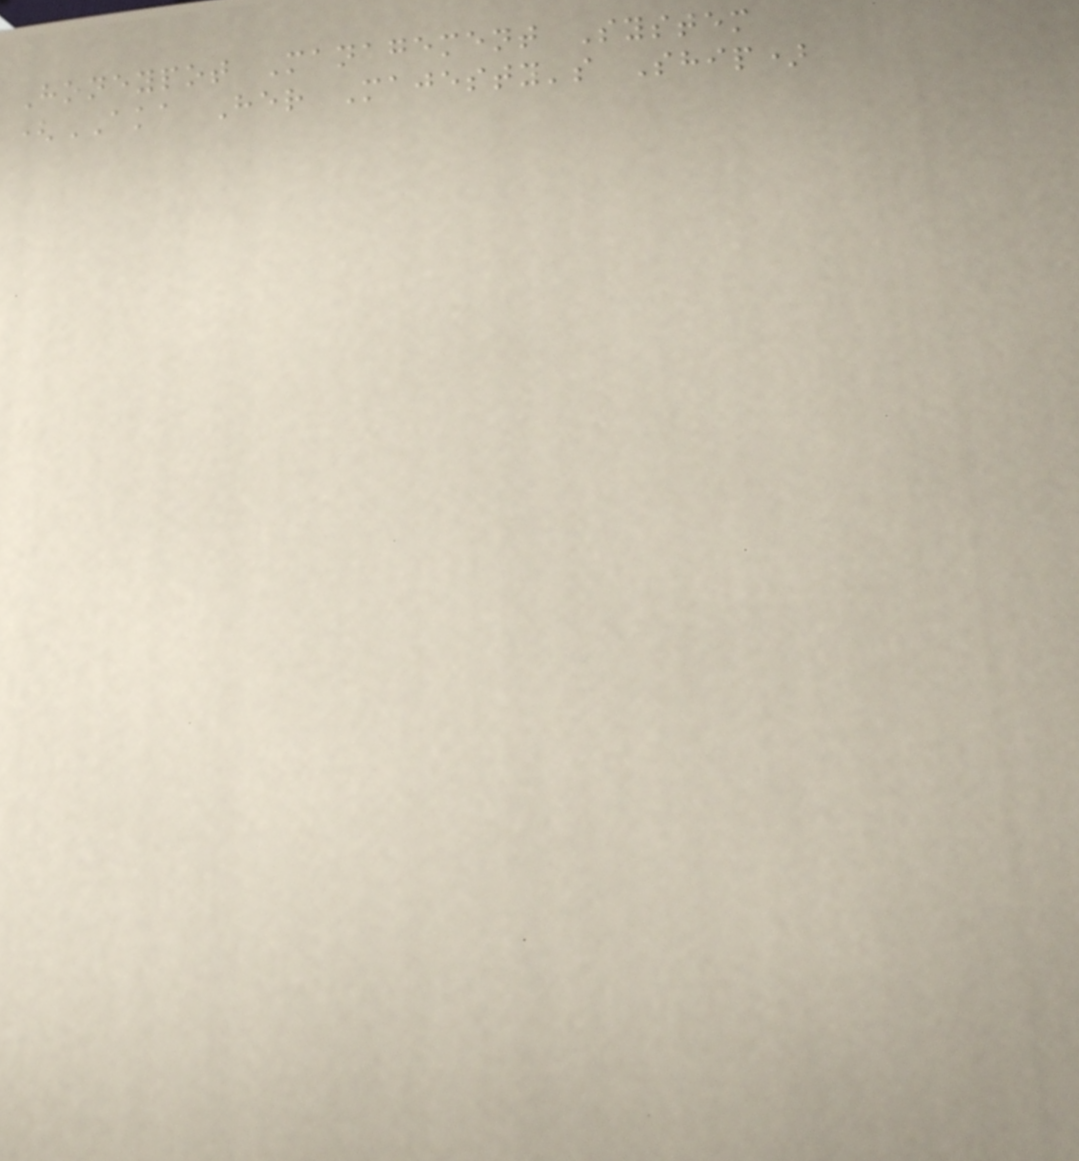Honeypot Management System
(AKA Her Majesty's Ship)
